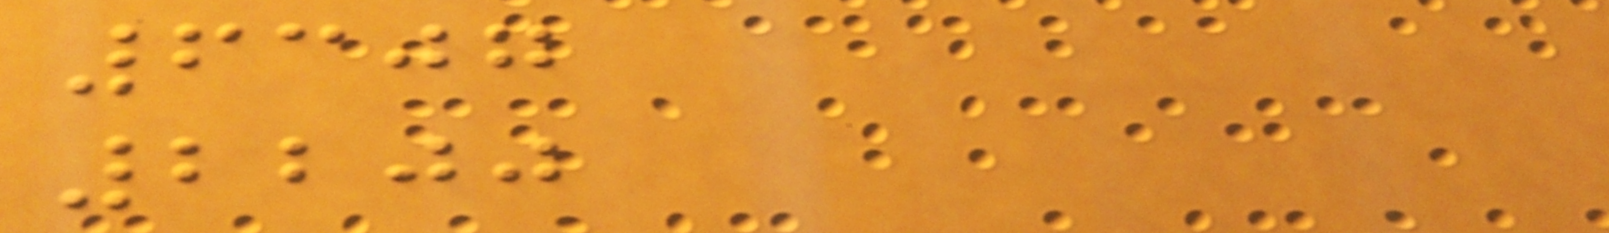6307
2200
